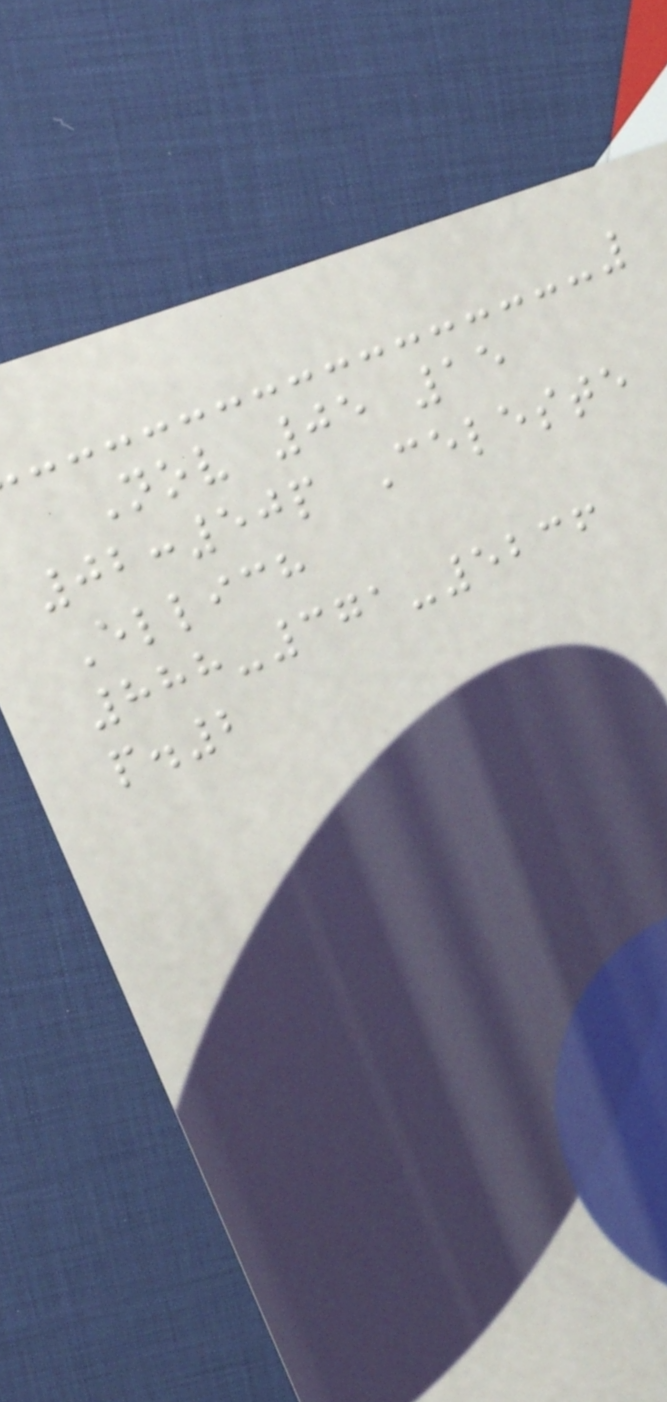Nov 05 15
02:50p Celeste
Ellich
888-371-5236
p.2
